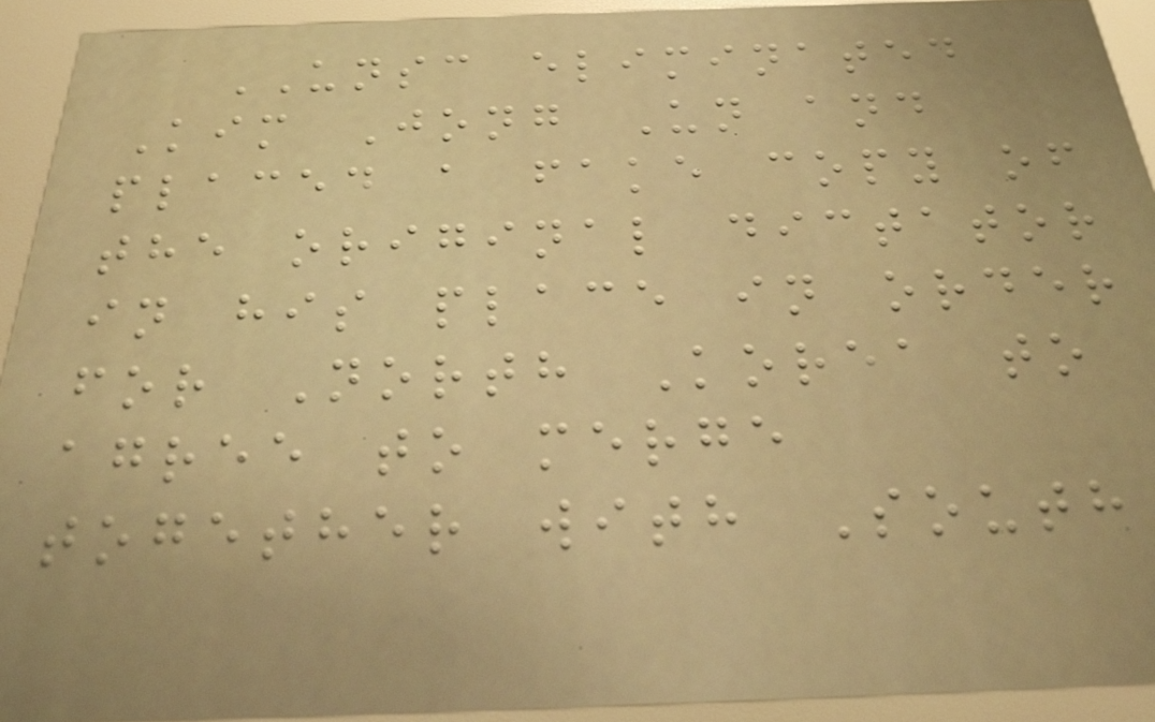UNSC eliminated
Kim Jong Un and
placed a fake copy of
the original dictator
in his place in order
for North Korea to
agree to merge
together with South
